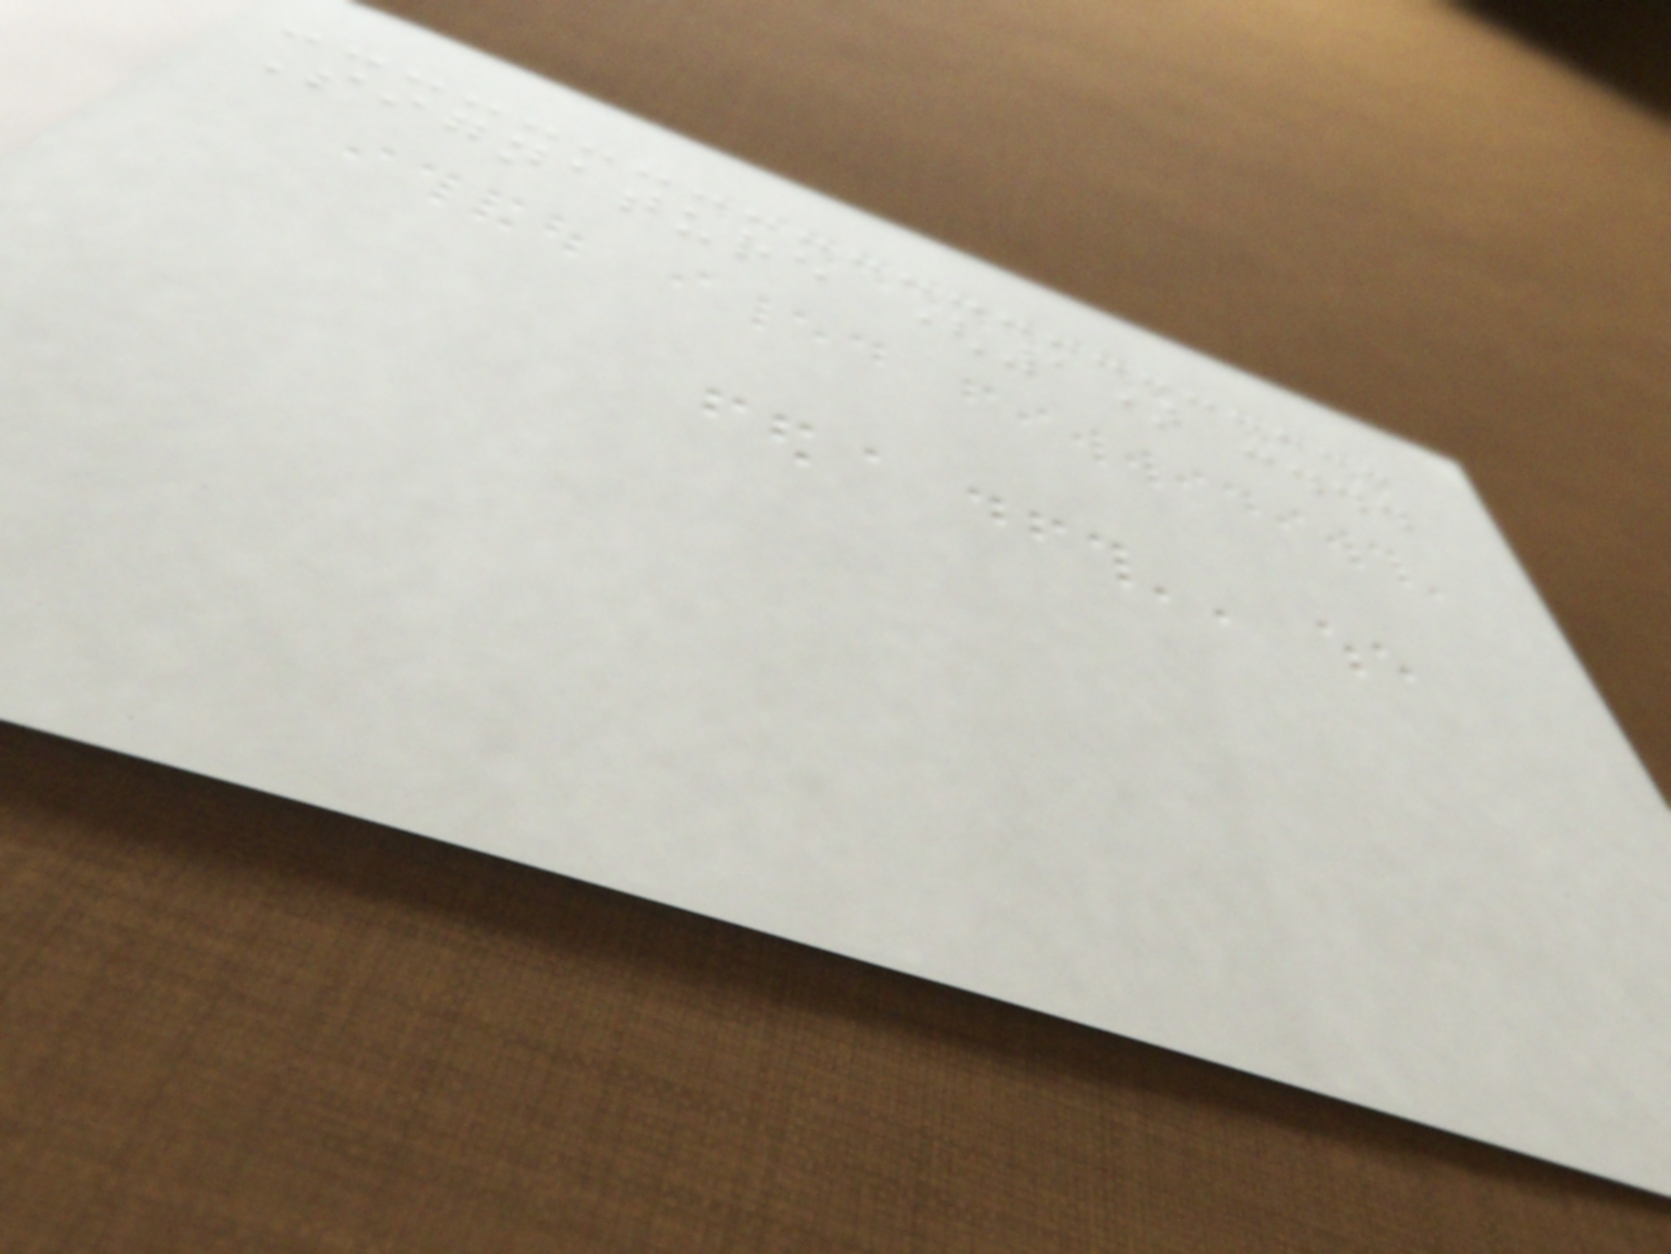Signature (1) :...
